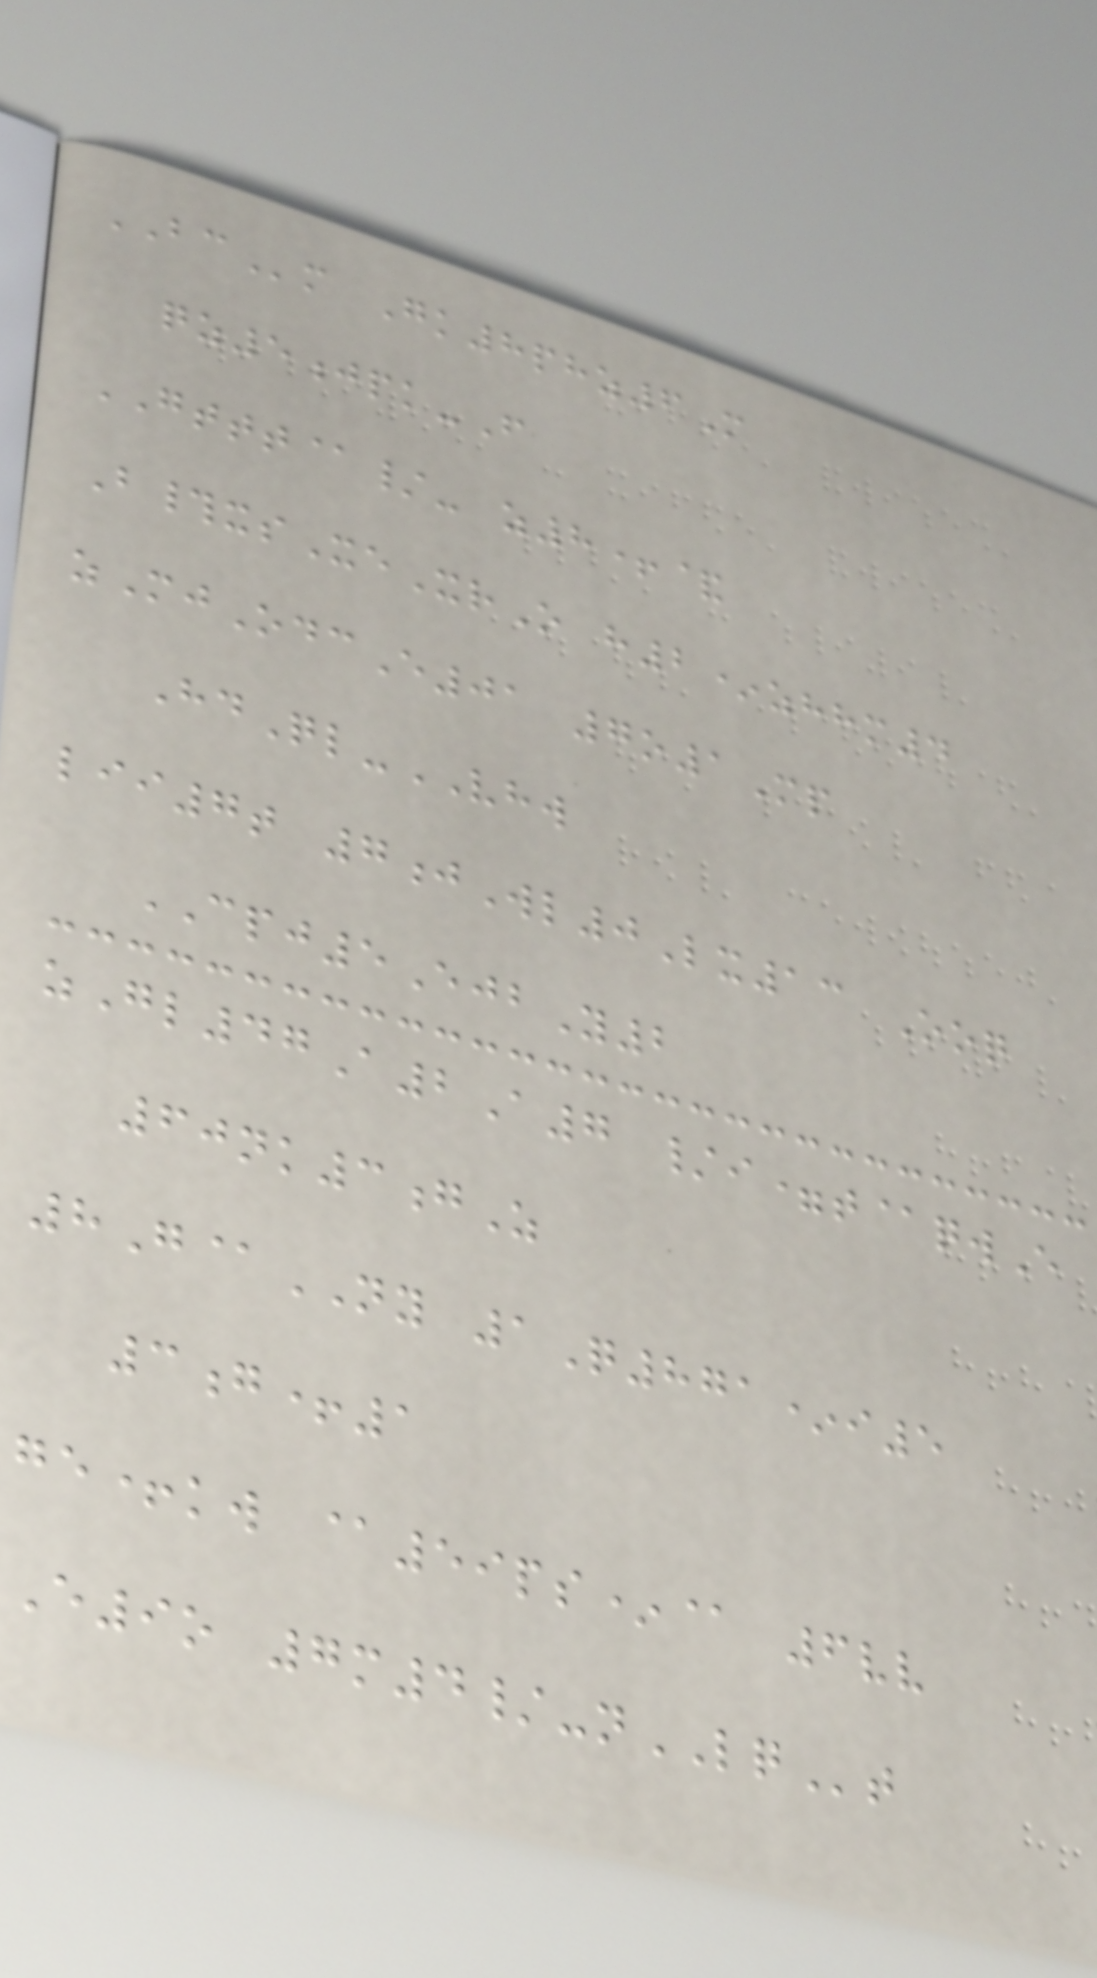BCm Gk8phz6M
qz5jpk-F
GTTT@/- z8+&
B#xsXeXrO h2*zhhm4
zMjOdcE01 7o1Mp
HdQl-VHW
lii7t 7jWl0Lx13 Ooq
CPJ5EjbY2
zGl47A2A7 /i=t@qwE
60nk3gZ
8G@NY 1Q871*i5
3g+1
ge+kw @59ps*@ 6vv
E9o 7m4/-nLQt
